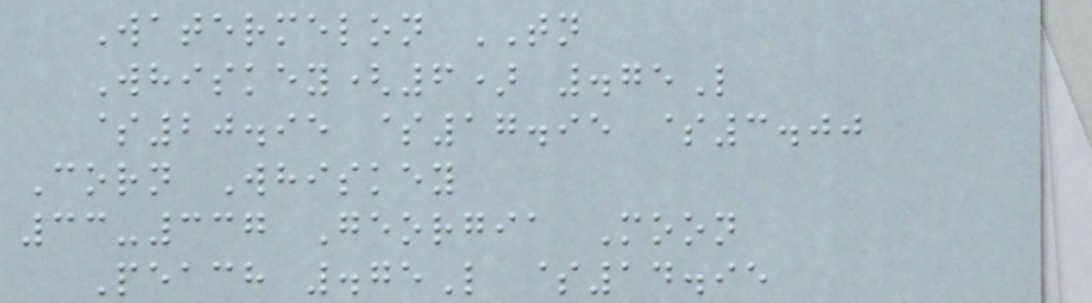Watermelon TN
Whiskey(6) .75L
$20.95 $17.95 $3.00
Corn Whiskey
33-337 Georgia Moon
Peach .75L $14.95
